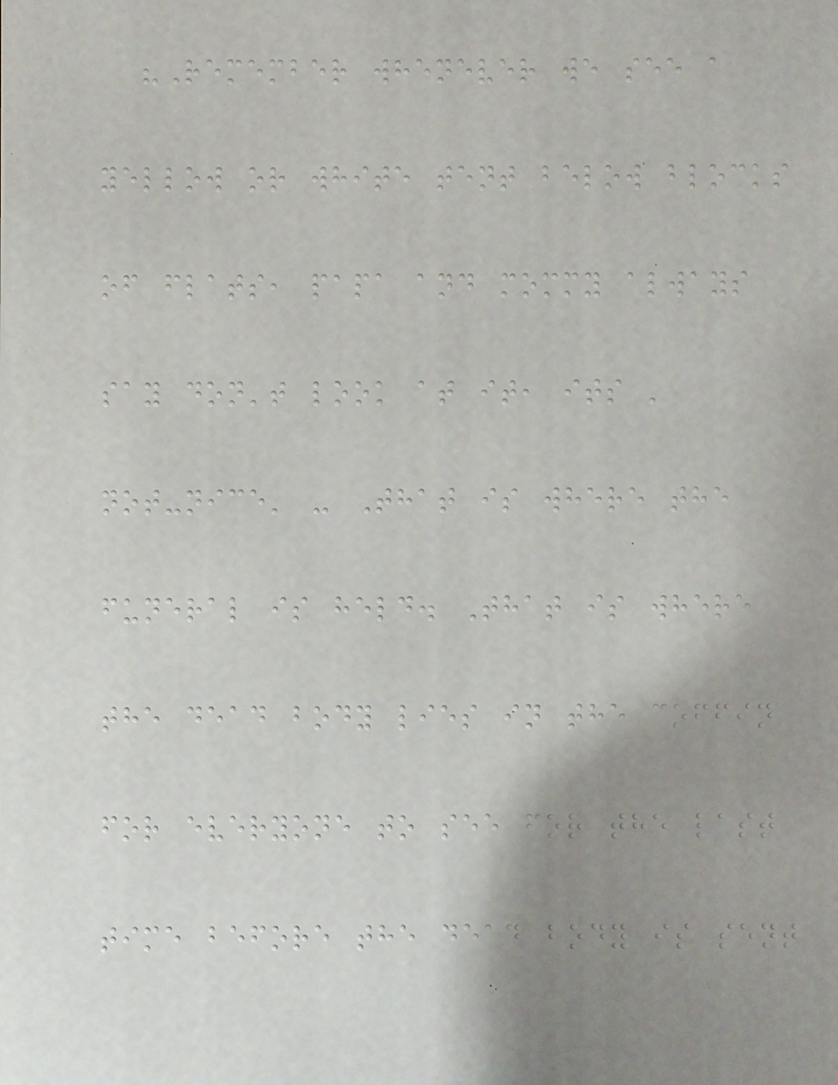"Remember whenever we see a
yellow or white tent below blocks
of flats, papa and mommy always
say don't look at it, its '
not-nice' - That is where the
funeral is held. That is where
the dead body lies in the coffin
for everyone to see for the last
time before the dead body is sent
